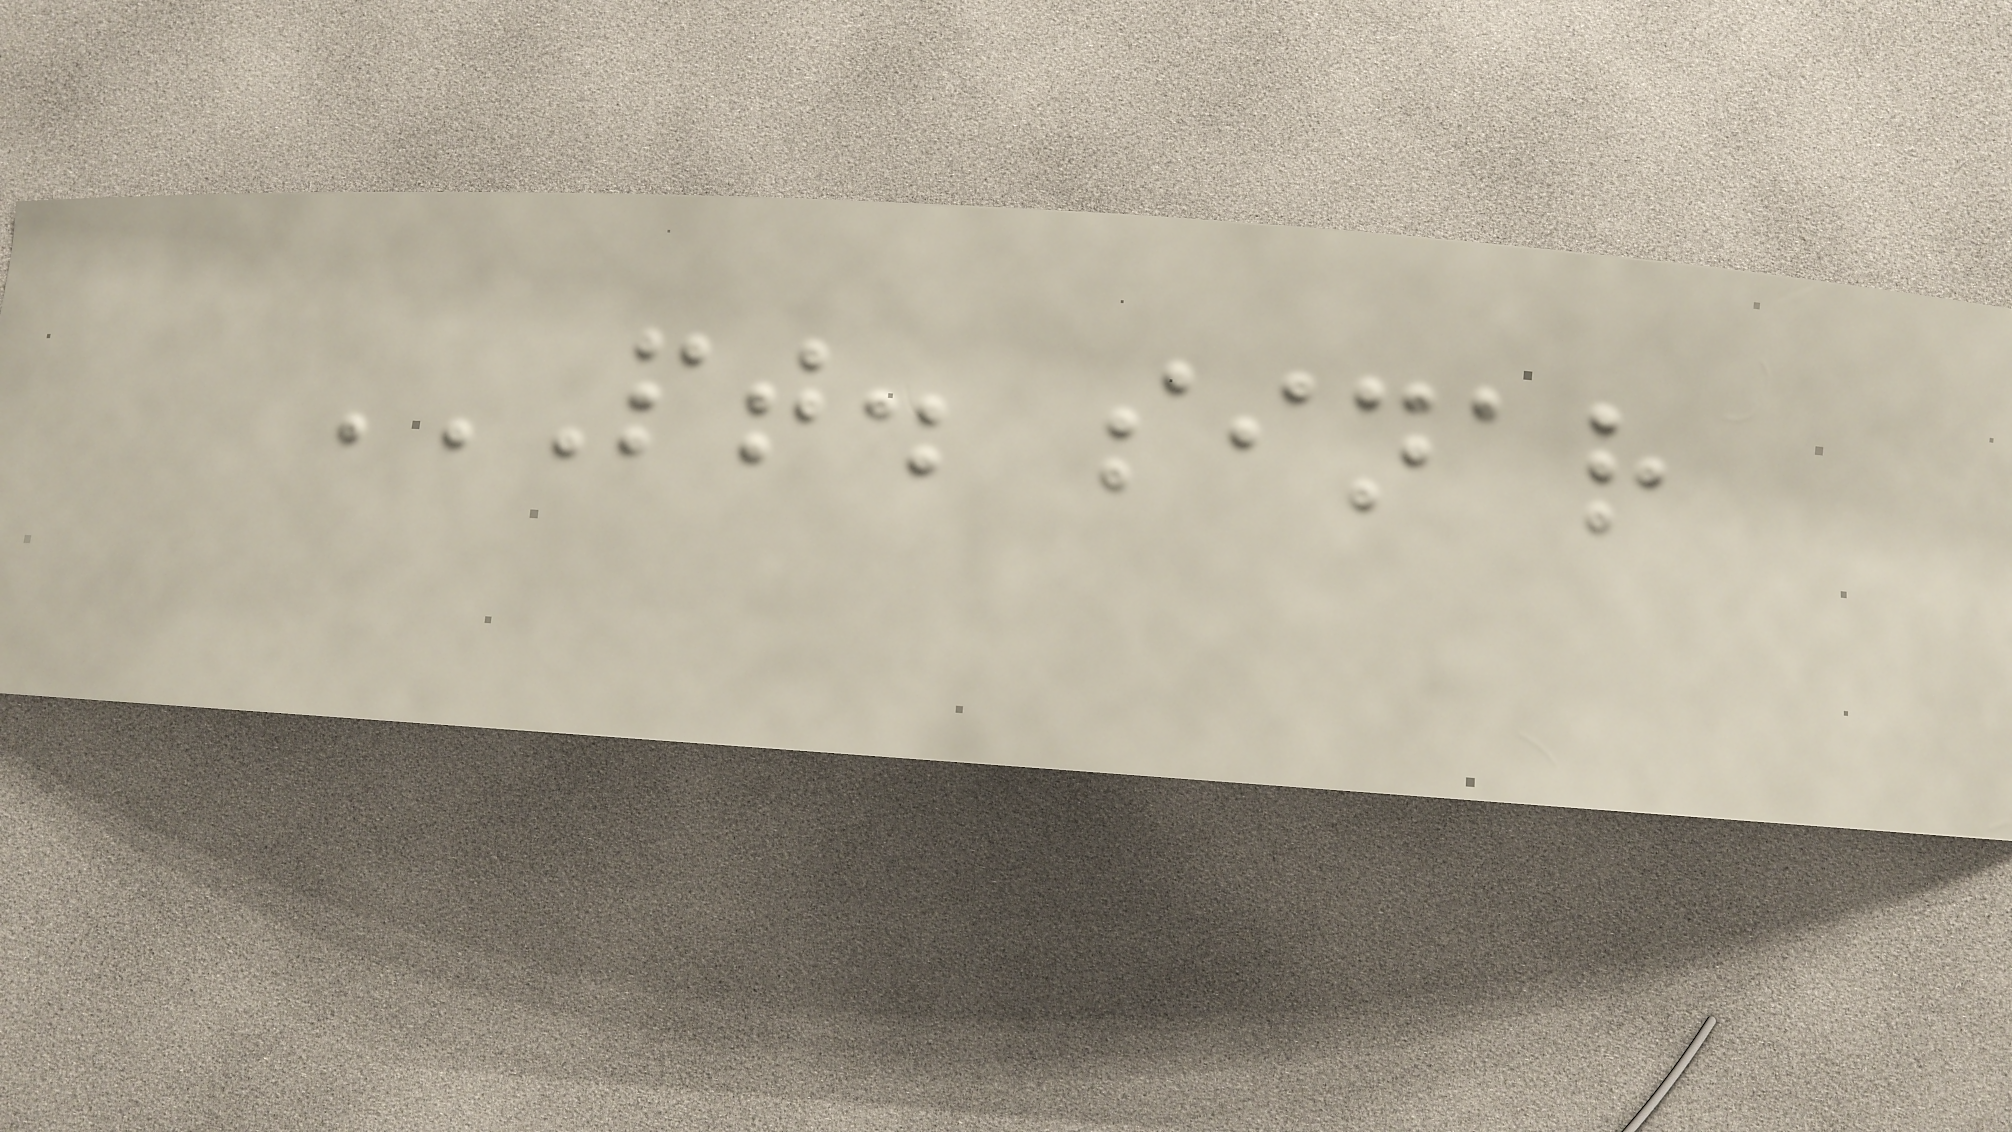PT. SINAR
